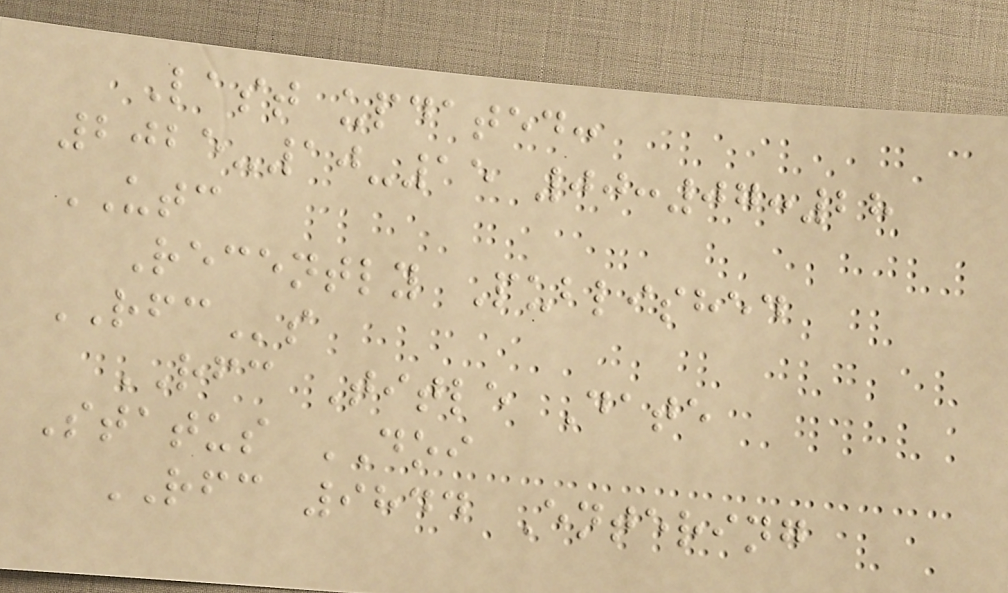Last updated:
2025-10-15 00:07:28
UTC
Recently Published
RFCs
RFC Title Date
Status DOI
RFC 9844 Entering
